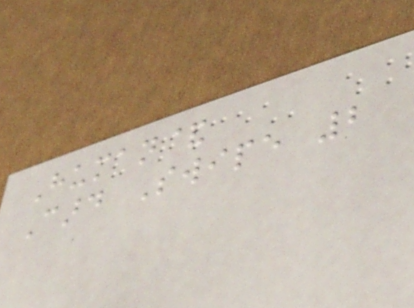Human&
Card Swipe 2
